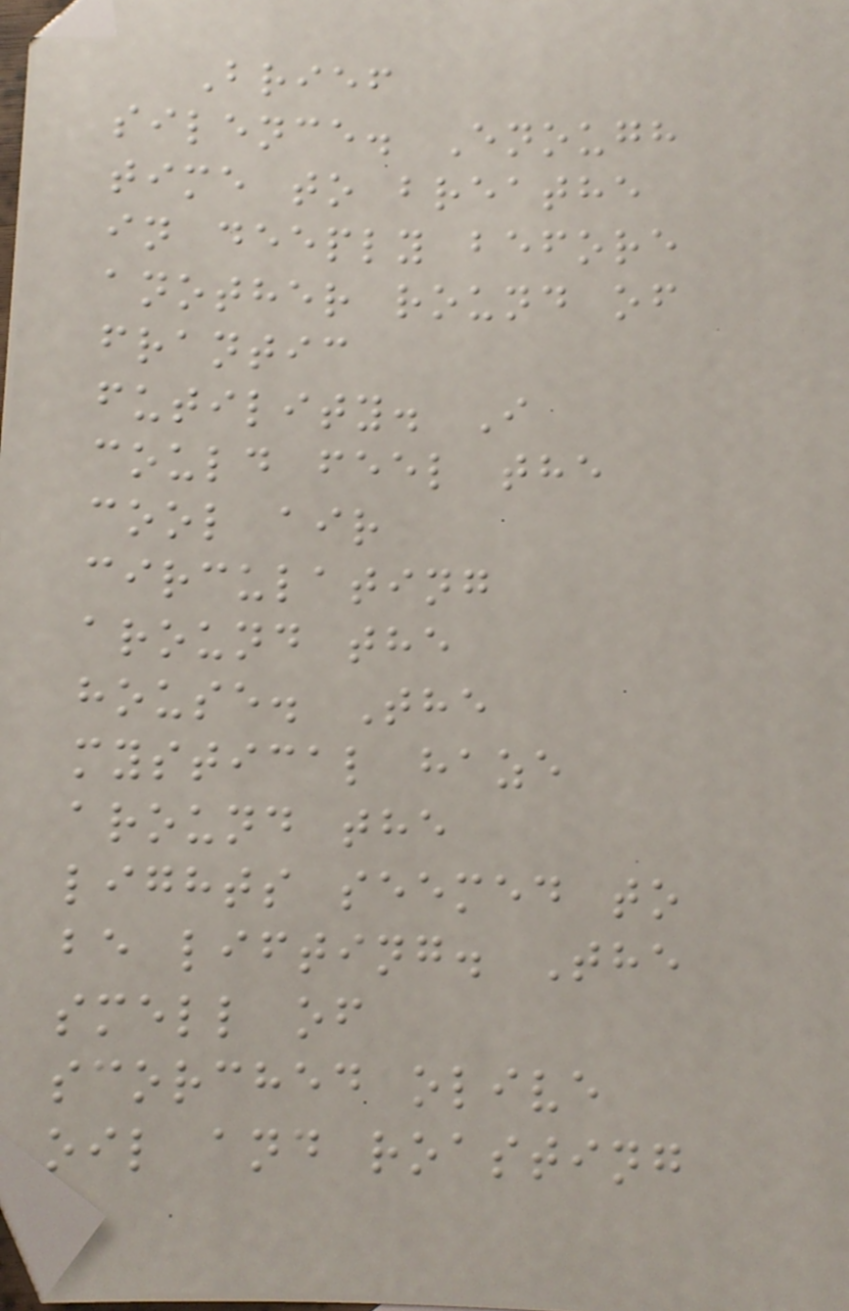Brief
silence. Enough
time to breathe
in deeply before
another round of
frantic
futility. I
could feel the
cool air
circulating
around the
house. The
mystical haze
around the
lights seemed to
be lifting. The
smell of
scorched olive
oil and roasting
